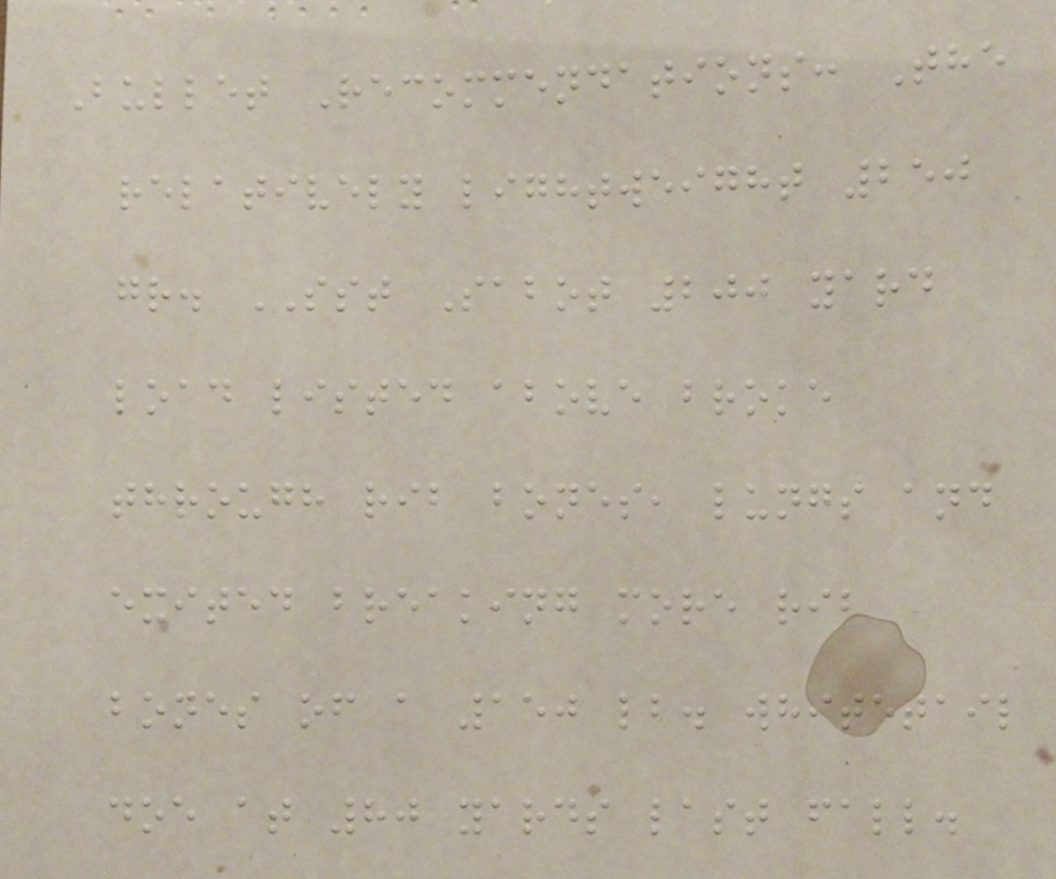Bullet Recommendations: The
relatively lightweight 250
gr. SST Sabot 200 yard
load listed above broke
through rib bones, lungs and
exited breaking more rib
bones of a 150 lb. whitetail
doe at 80 yards last fall.
